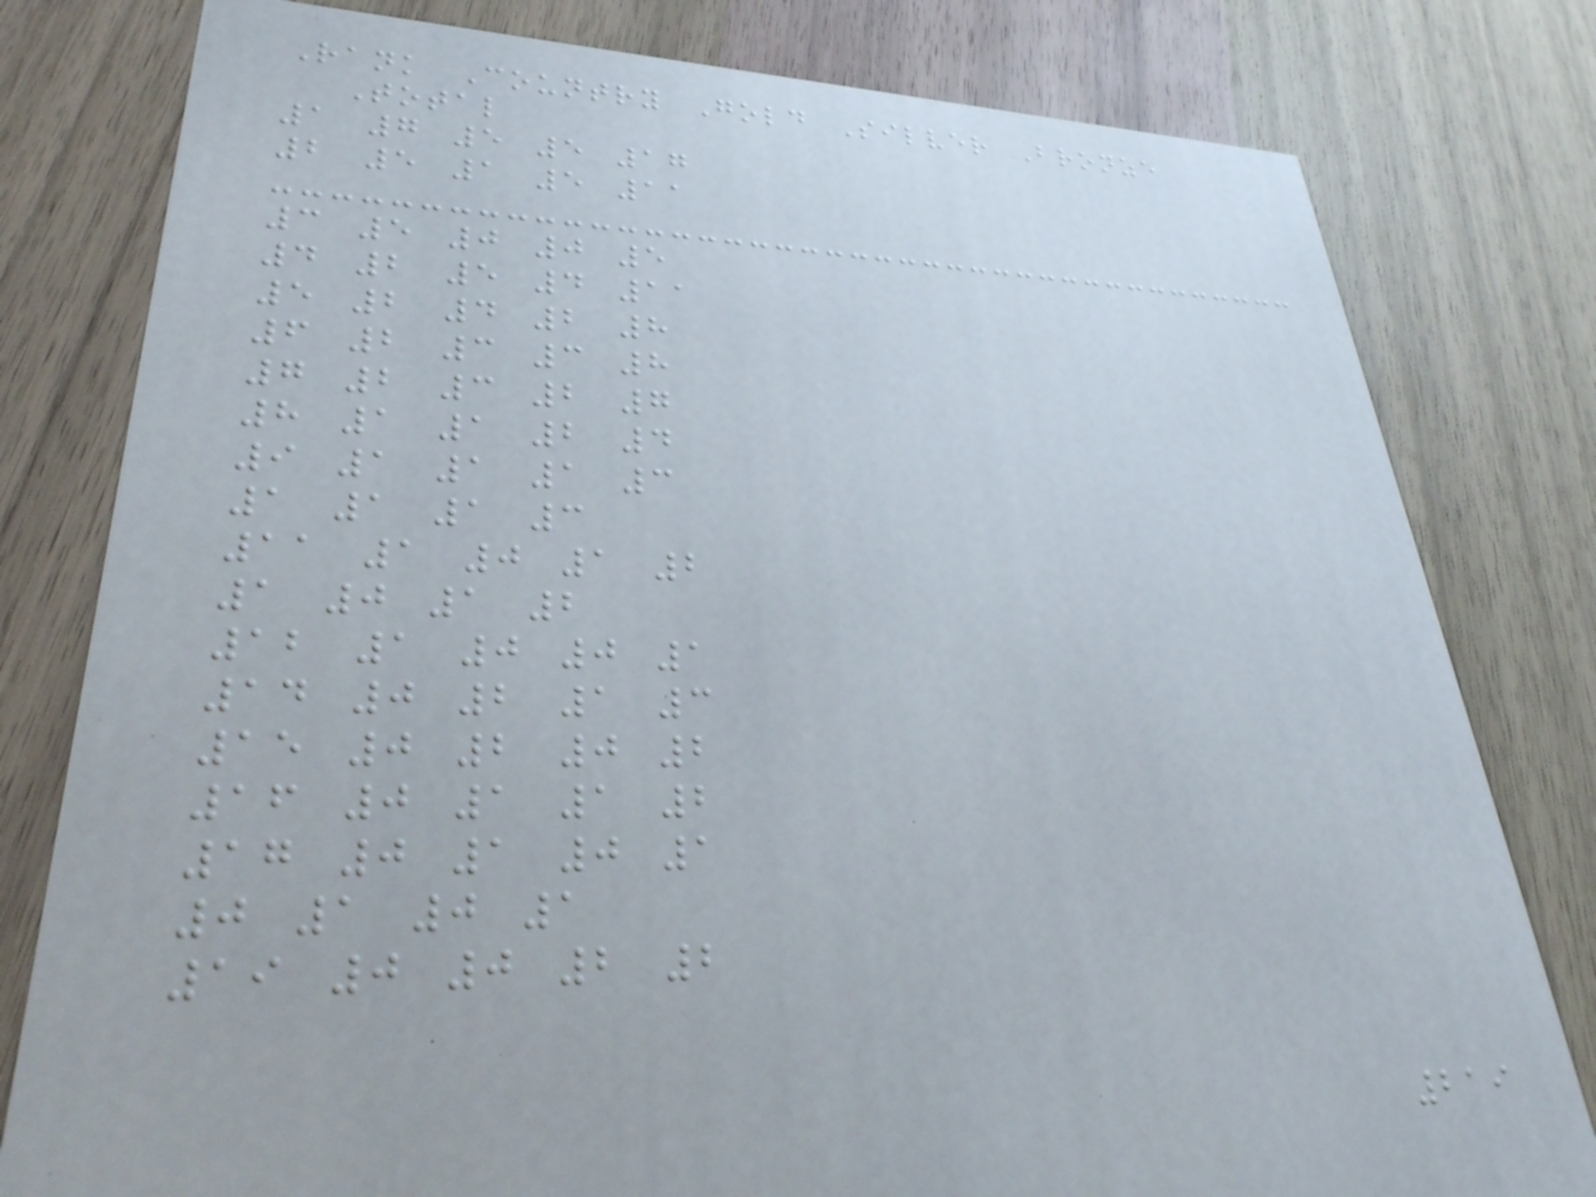Rank Country Gold Silver Bronze
Total
1 7 5 5 17
2 5 1 5 11
3 5 0 0 5
4 2 5 4 11
5 2 4 2 8
6 2 3 3 8
7 2 3 2 7
8 1 1 2 4
9 1 1 1 3
1 1 1 3
11 1 0 1 2
1 0 1 2
12 1 0 0 1
14 0 2 1 3
15 0 2 0 2
16 0 1 1 2
17 0 1 0 1
0 1 0 1
19 0 0 2 2
219
